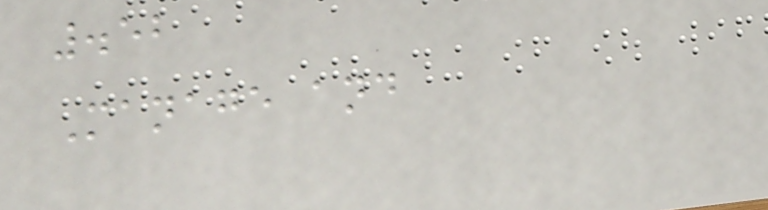.52
Manage and
